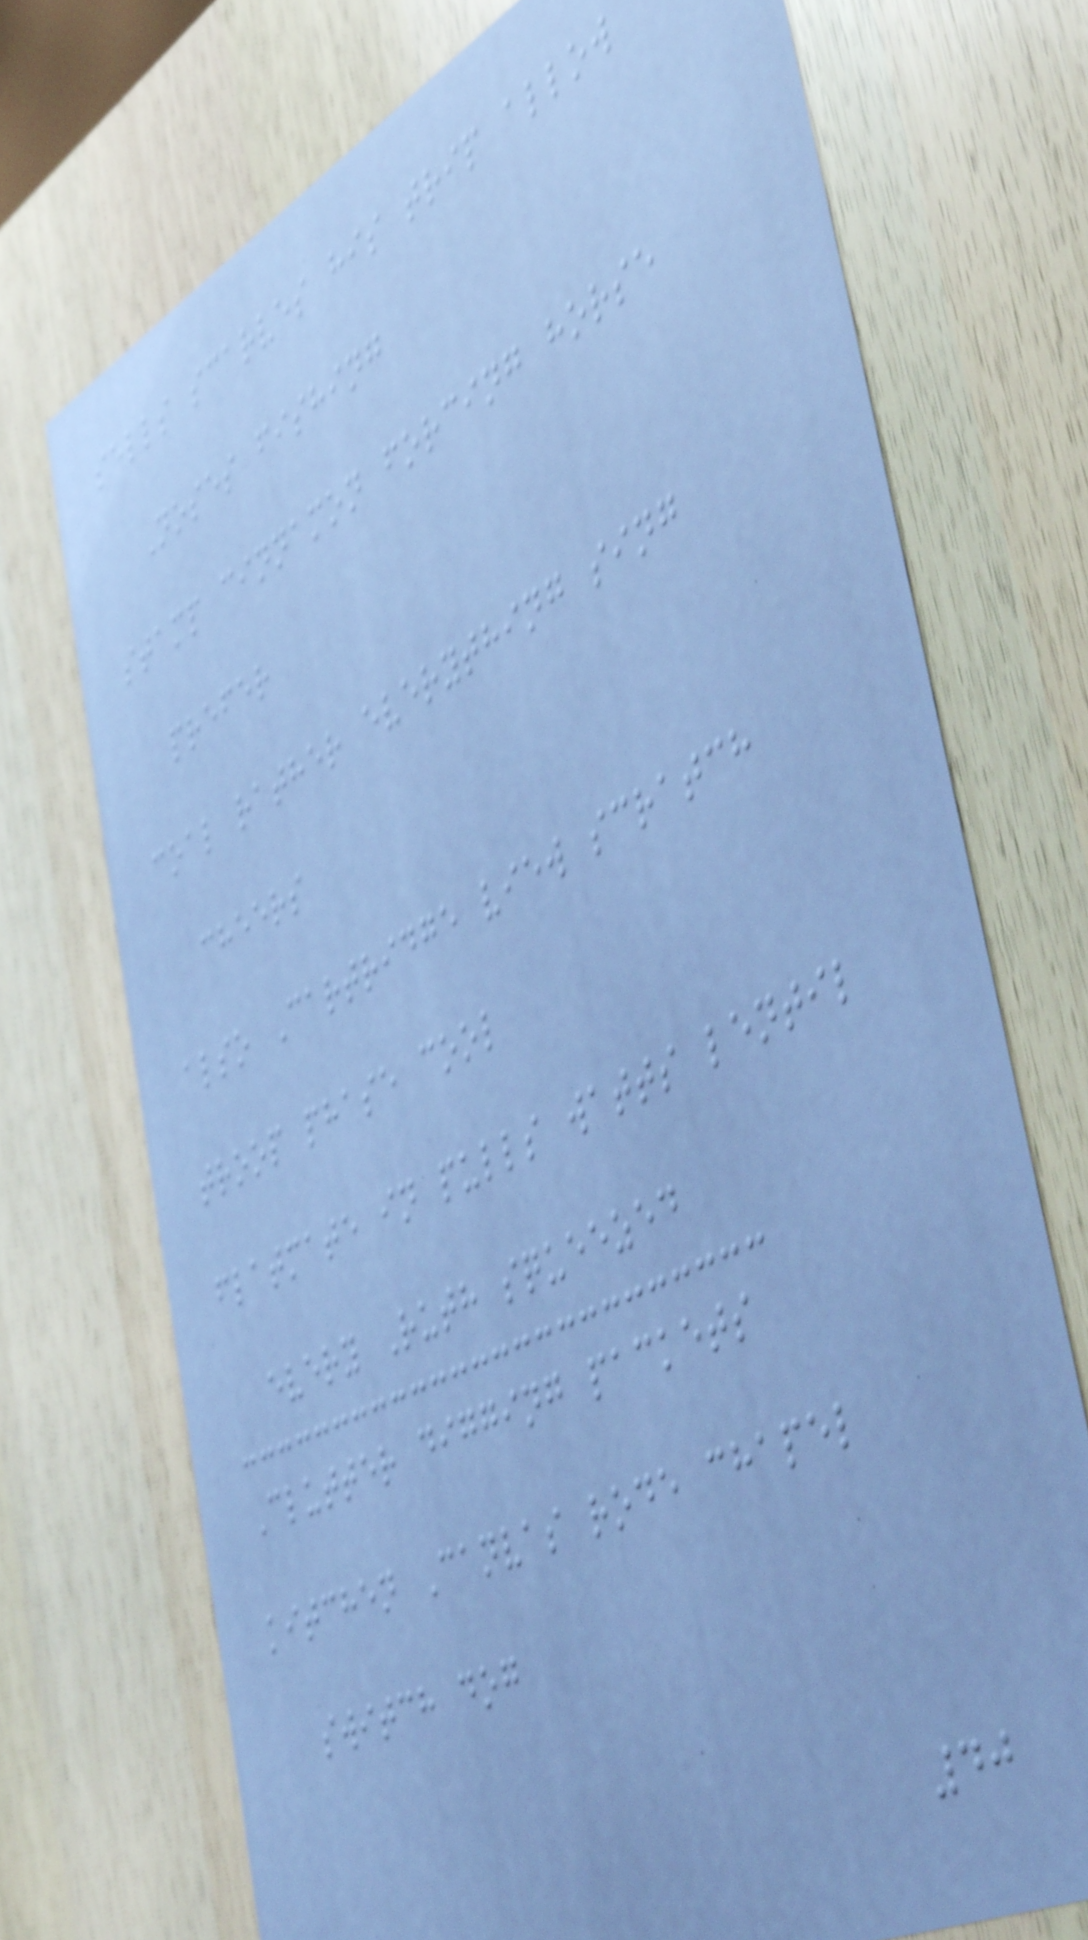sells scarves his trip allow
Noses fishing
stamp cinnamon forcing horse
prefer
coal rather everything sing
cheers
also Cartridge view scratch
troop phase cool
flatmate in pulls watts lentil
every Ruth squeezed
Clutter digging packets
kitchen Canvas rode chapel
switch dog
40
